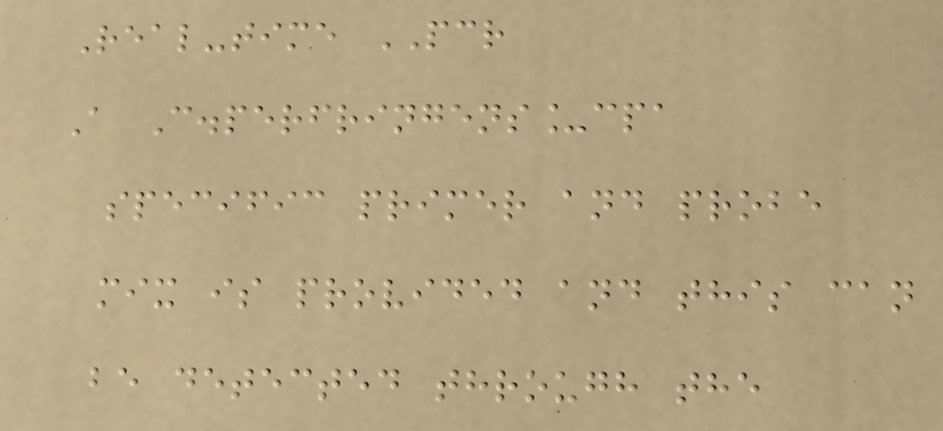Real-time PCR
A C.perfringens_cpa
specific primer and probe
mix is provided and this can
be detected through the
